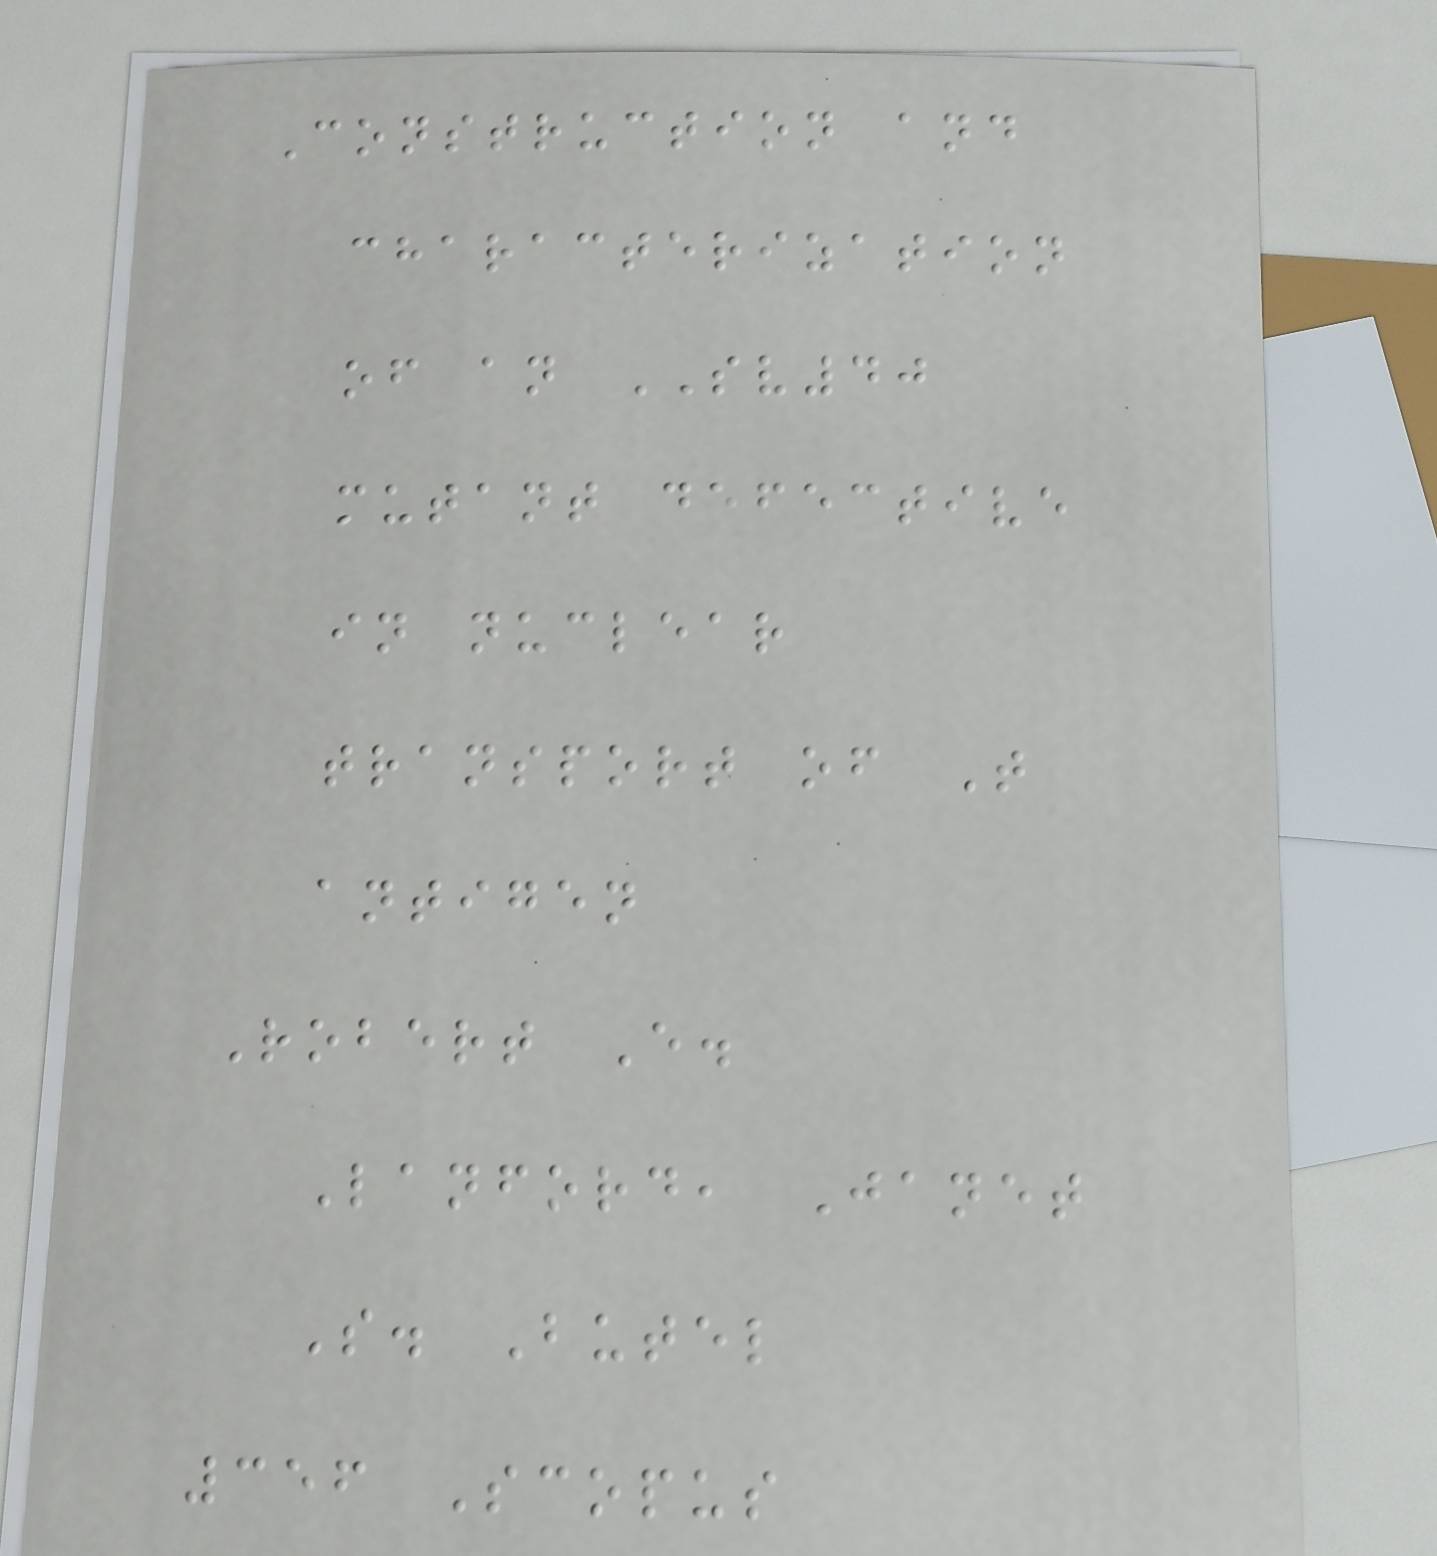Construction and
characterization
of an SV40
mutant defective
in nuclear
transport of T
antigen
Robert E.
Lanford, Janet
S. Butel
356 Scopus
